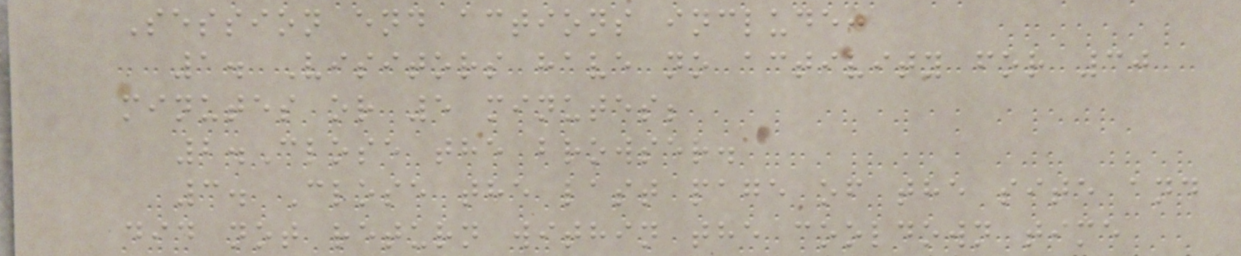Session end actions include:
1. Visitors have no activity for 30
minutes or 5 minutes;
2.Close the browser.
3. Close the last page of the site and
did not return within the cooldown time
